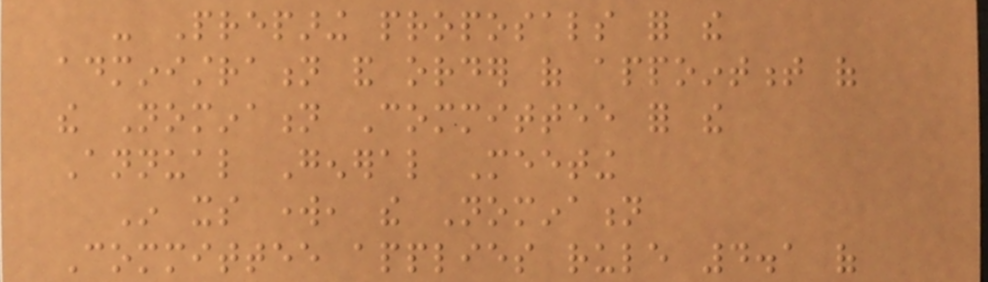- Preparing proposals for the
administration and order of appointment of
the Nomination Committee for the
Annual General Meeting
In its work, the Nomination
Committee applies rule 4.1 of
